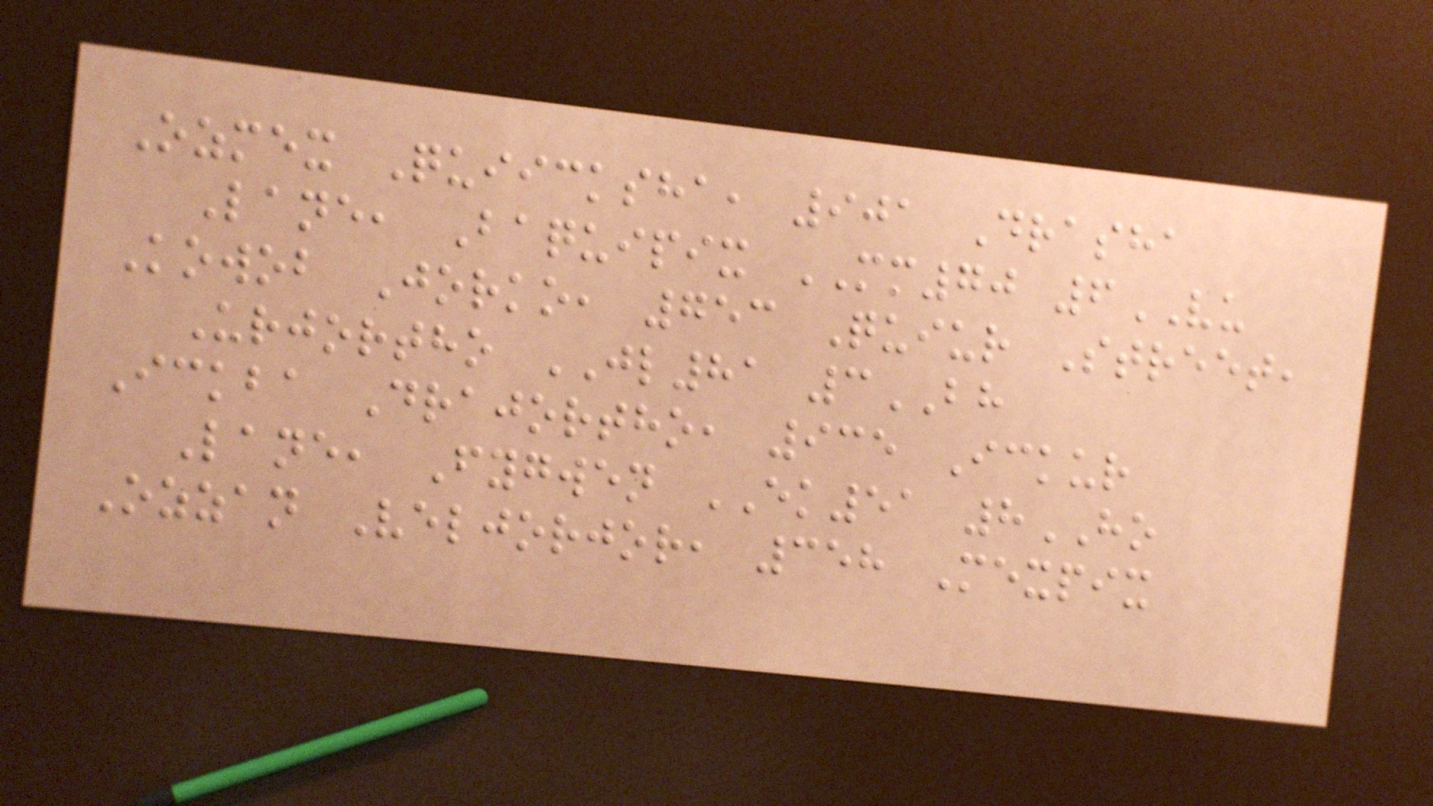Ozmex Quiicksha, 901 Drasha
Lane, Baquipix MM70 6VU
Kowob Jorko, 753 Quiur Street,
Urjortho JL81 3BH
Ickba Drajortho, 935 Ickur
Lane, Fygwen EK51 8HO
Ozzan Veljorjor, 358 Mexpix
